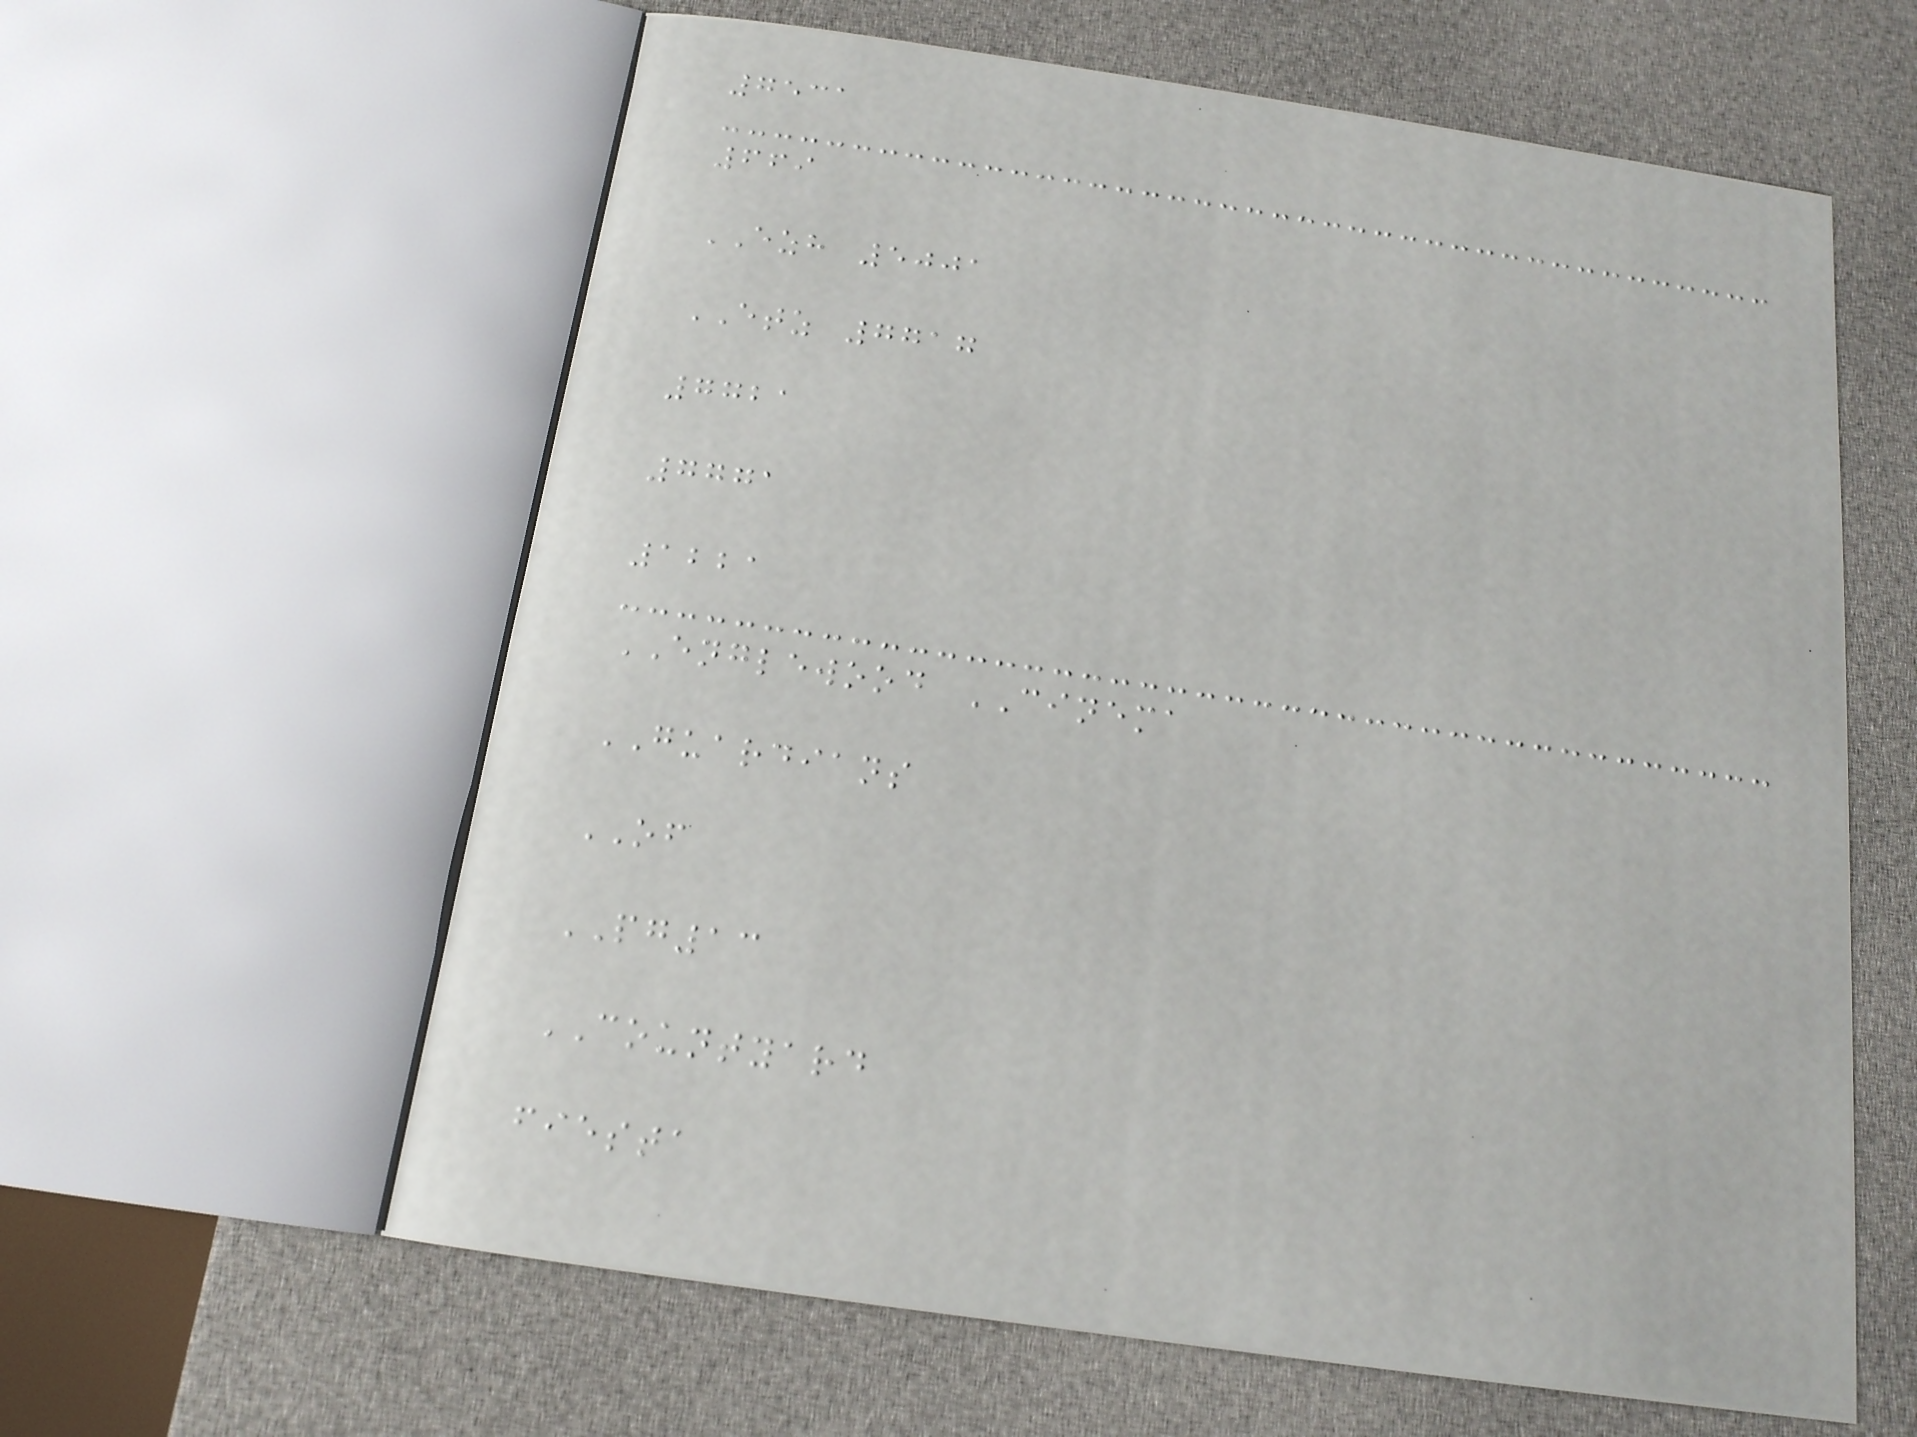7531
669
EZH 5001
ETZ 7717
7721
7771
1221
ENGLEWOOD CINEMA
GUARDIANS
OF
PG13
COUNTYARD
fiesta
